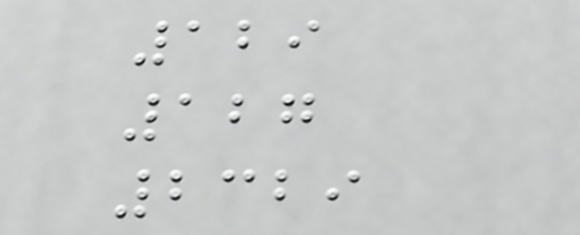129
127
2329
